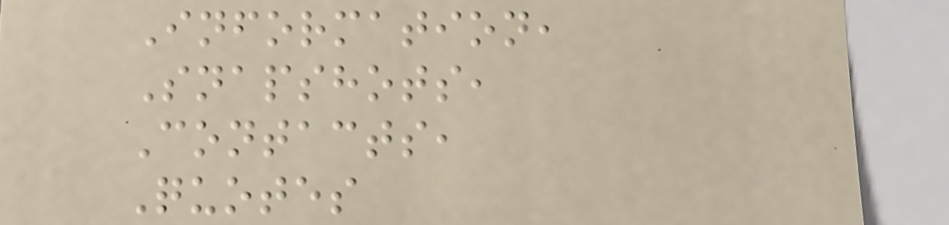Information,
Snapshots,
Contacts,
Quotes
